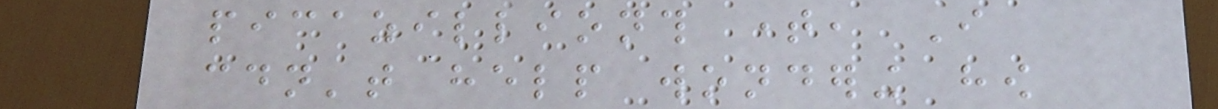picazillionth time, I
couldn't help wondering how
